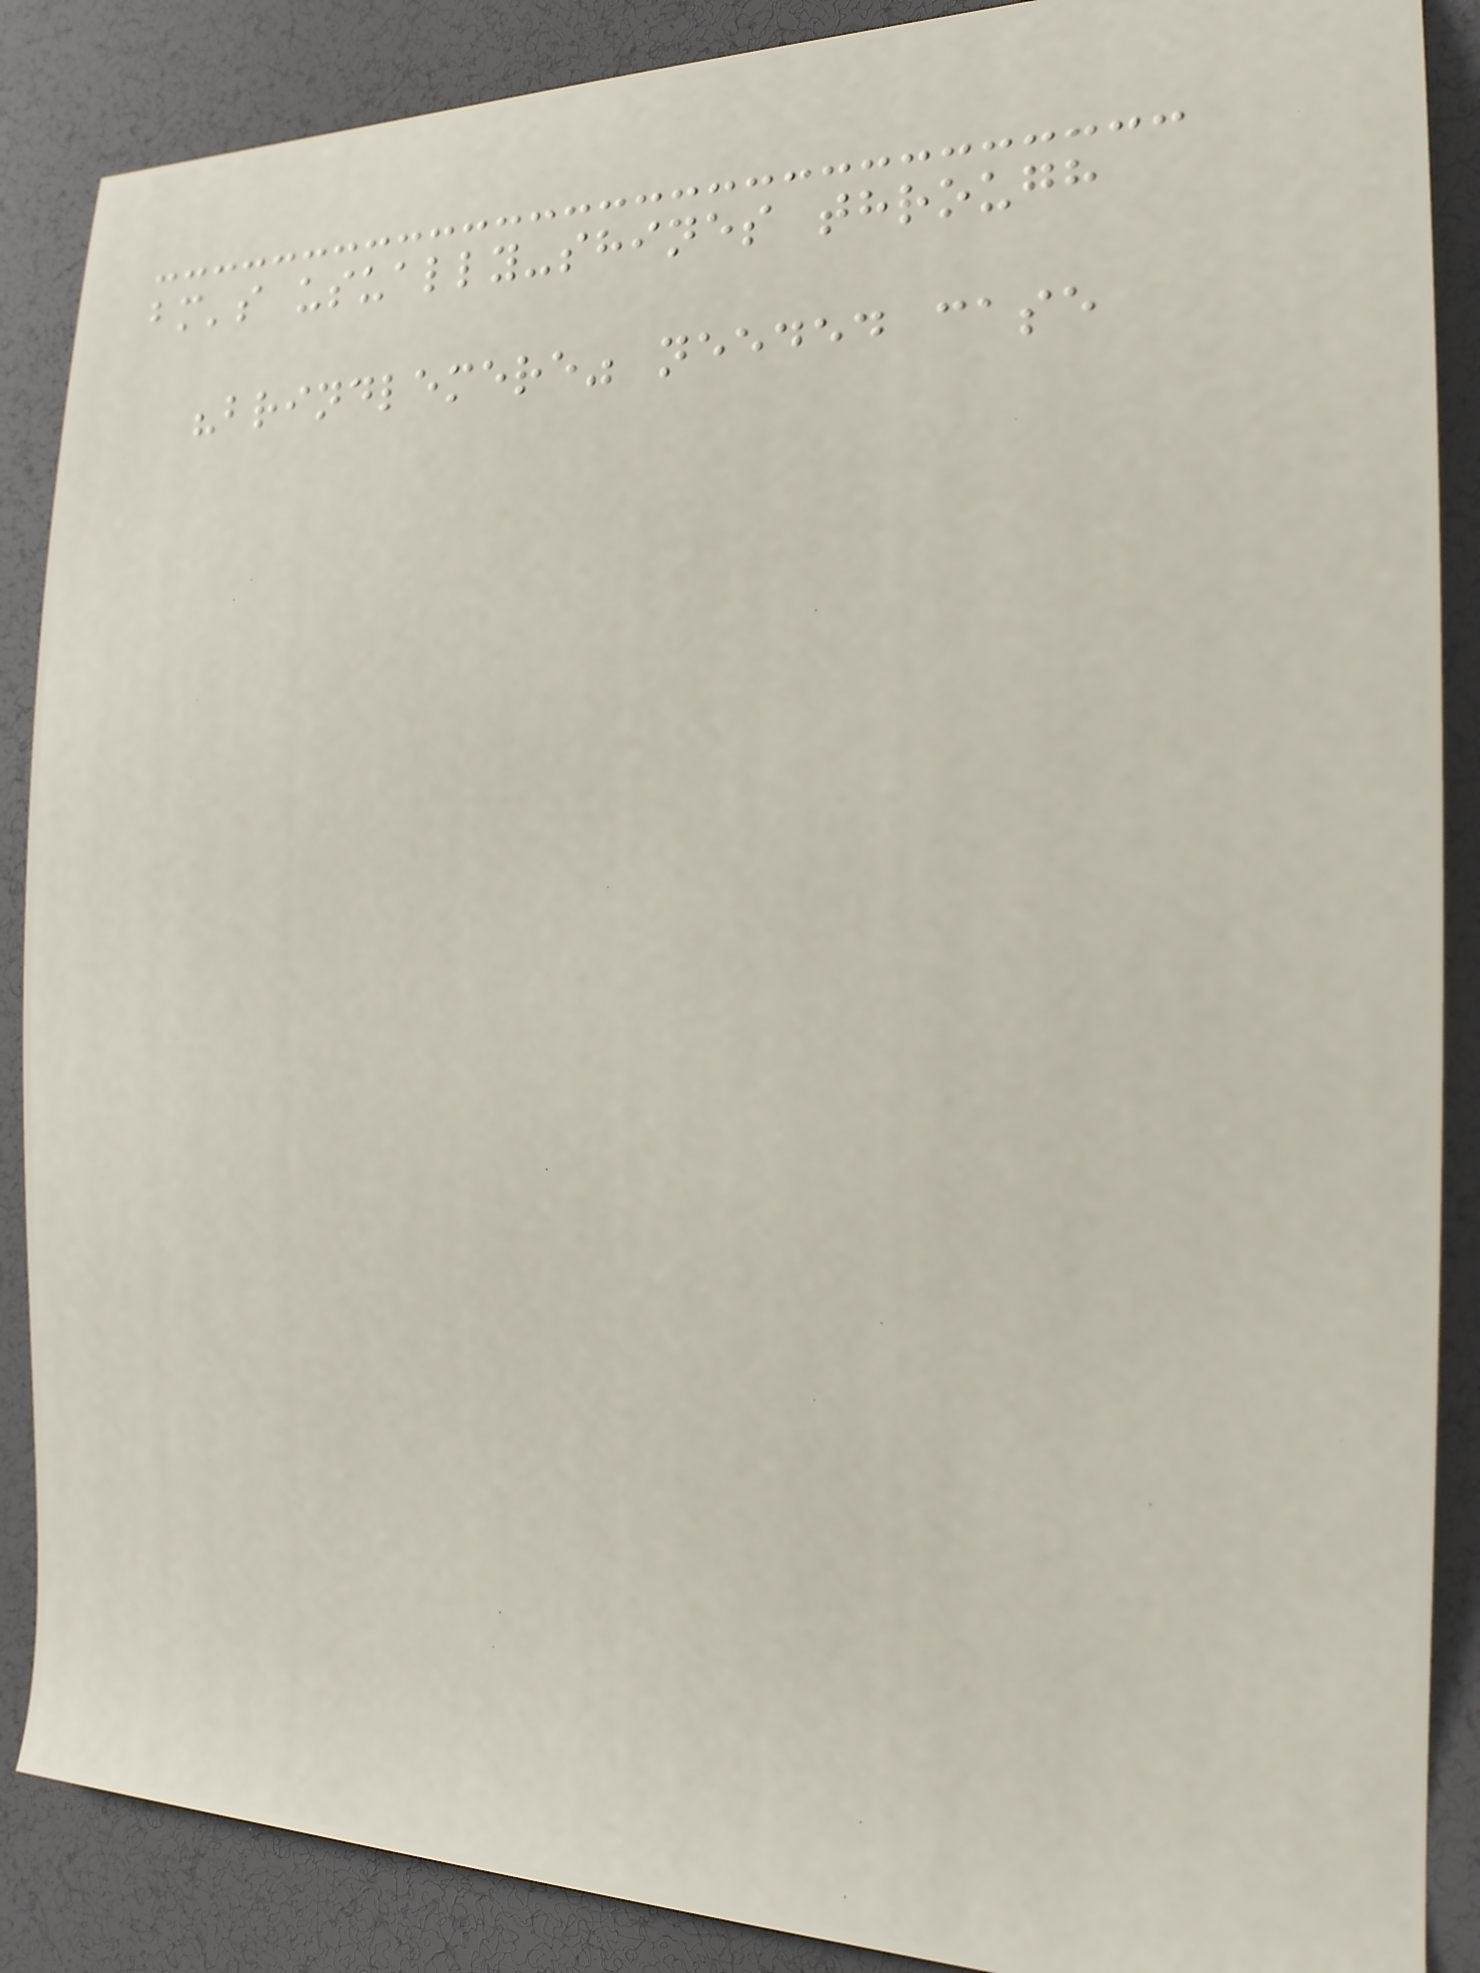bm's usually-shines through
"brindlemere" needed case
